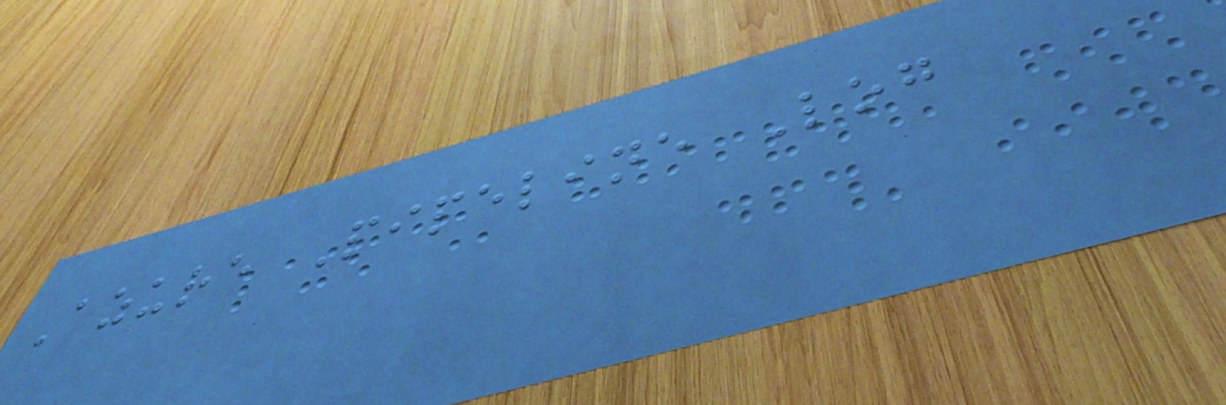Azure Pipeline Log
